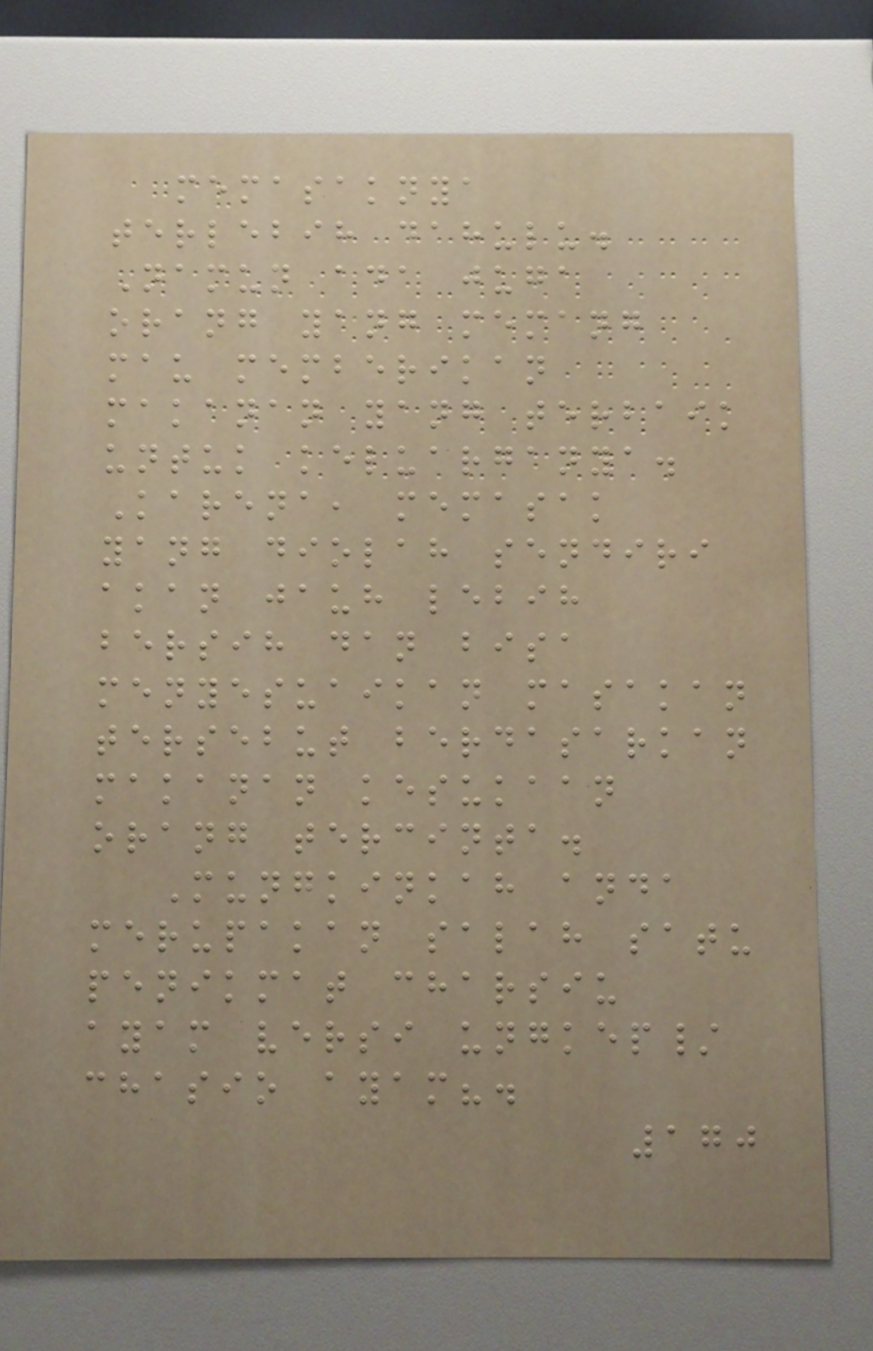memasaknya
terlebih dahulu.
Namun ada juga
orang yang memang
mau memberikan
makanan yang terbaik
untuk keluarganya.
Karena, memasak
yang diolah sendiri
akan jauh lebih
bersih dan bisa
menyesuaikan masakan
tersebut berdasarkan
makanan kesukaan
orang tercinta.
Mungkinkah anda
merupakan salah satu
penikmat charsiu
ayam versi ungkep/
chasio ayam?.
170
